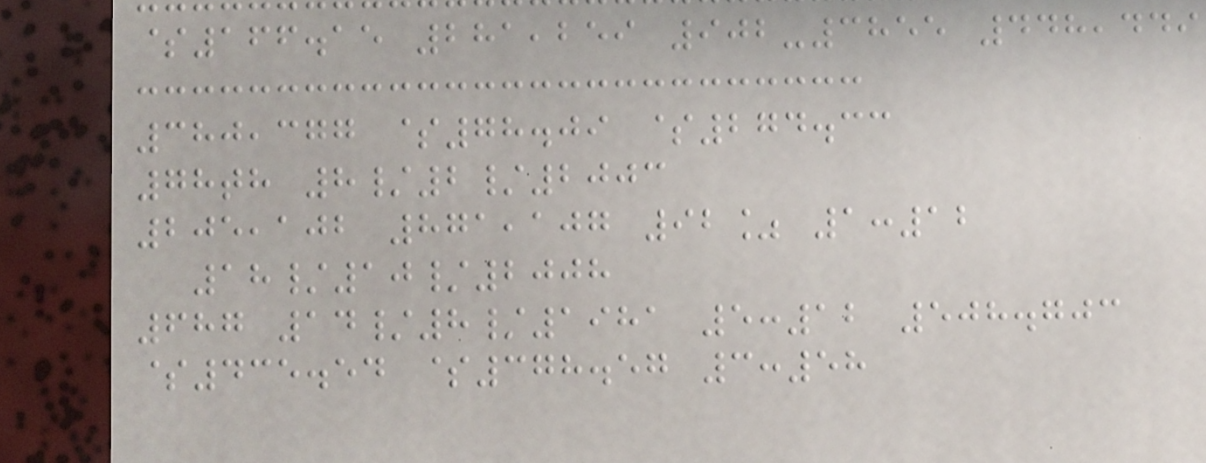$166.15 281,259 902-3855 448,449
380,377 $78.09 $274.33
78th 8/2/2003
205,102 871,107 92% 1:12
18/10/2008
687 14/8/1981 5:12 508.703
$435.54 $378.57 3:58
